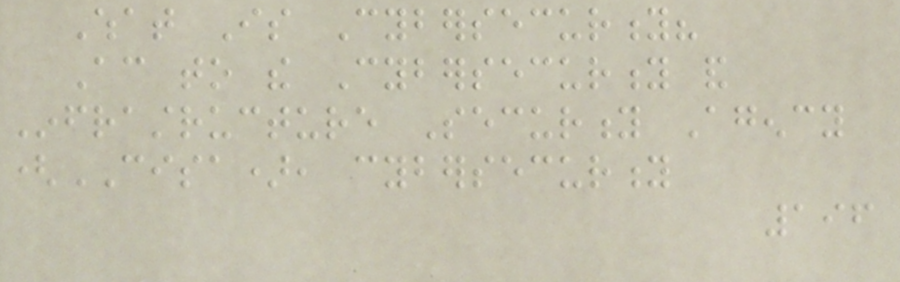What Is Cybersecurity?
According to the Cybersecurity and
Infrastructure Security Agency
(CISA), cybersecurity
196
